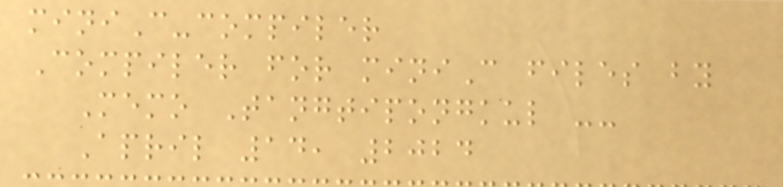miniC-compiler
Compiler for miniC files by
Memo Tangtipongkul --
April 14, 2024
